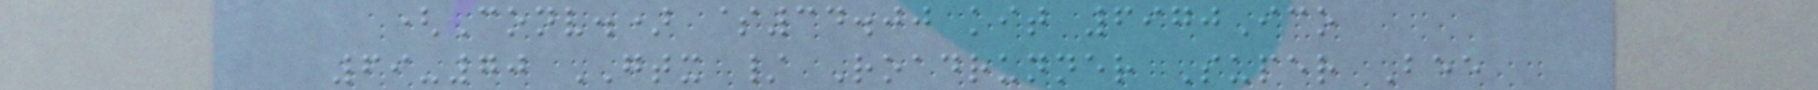(Conv.) $34.00 kit 6970Ico
69-70 GTX / Roadrunner Super Bee
